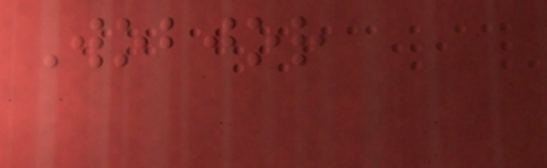Wobjor
